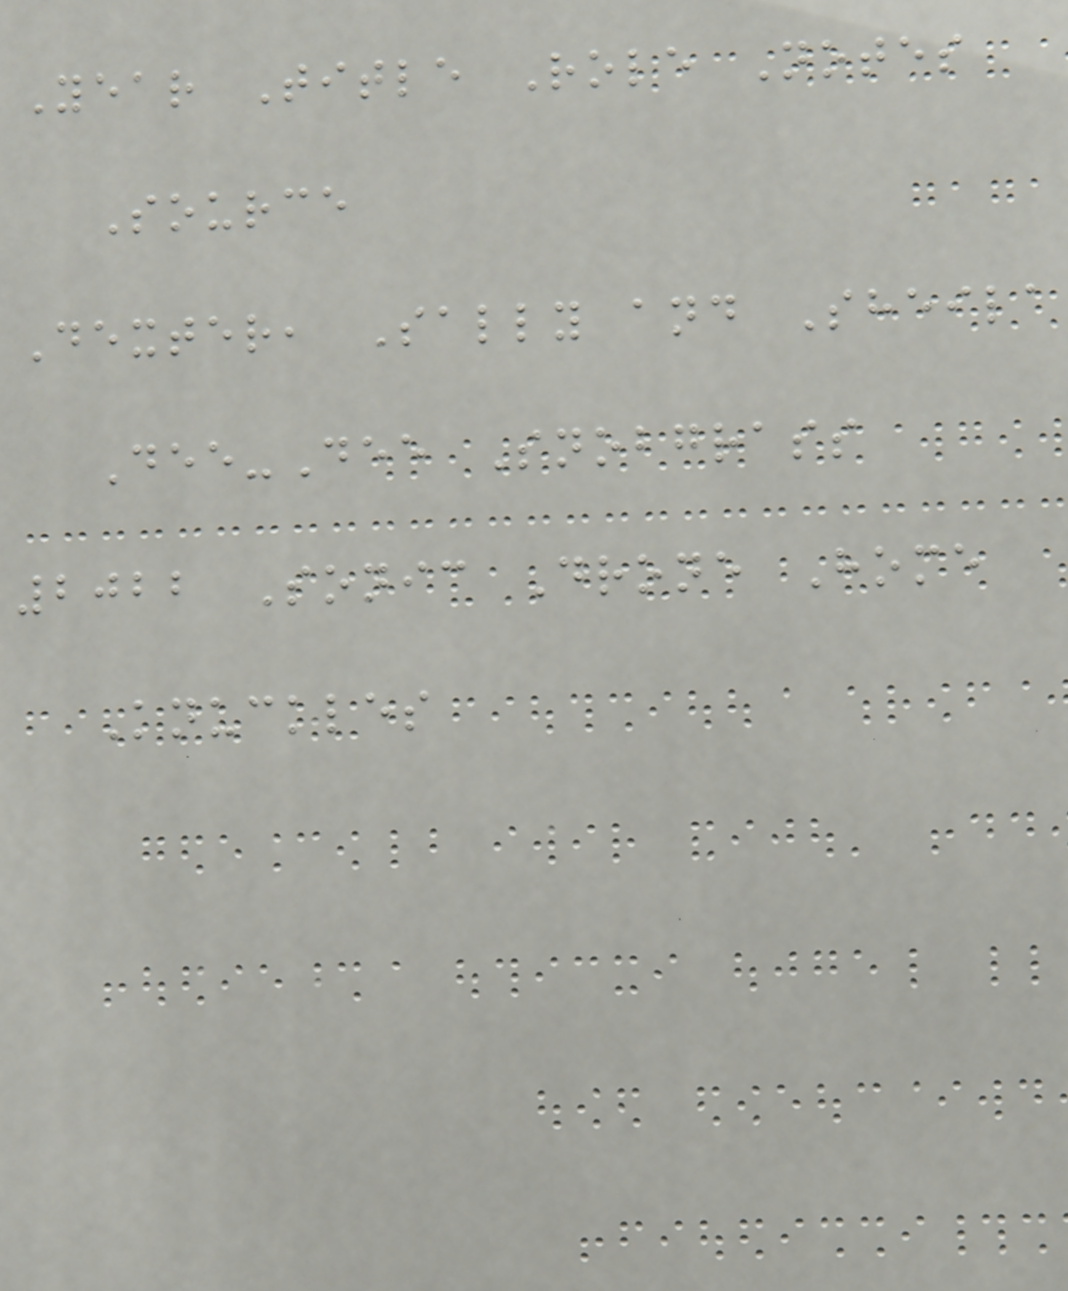Year Title Role Notes
Source
Dexter, Sally and Sheila
Dee-Dee Snobgrass
2022 Sonic Drone Home
Knuckles
